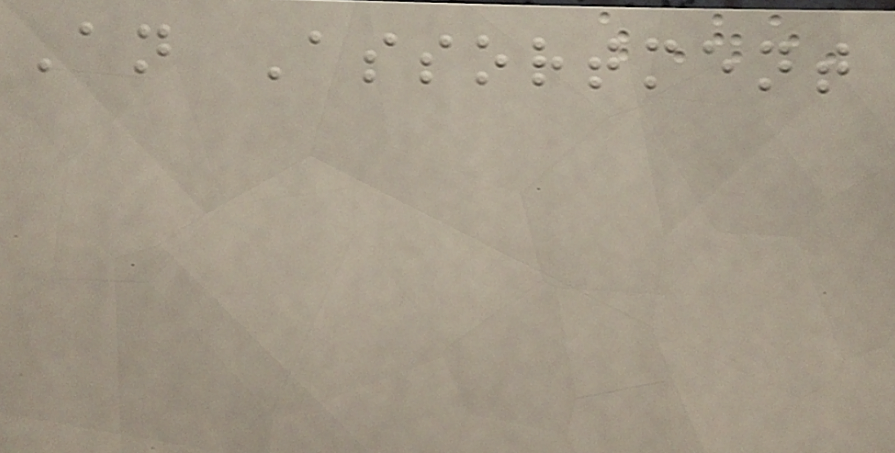An Assortment
